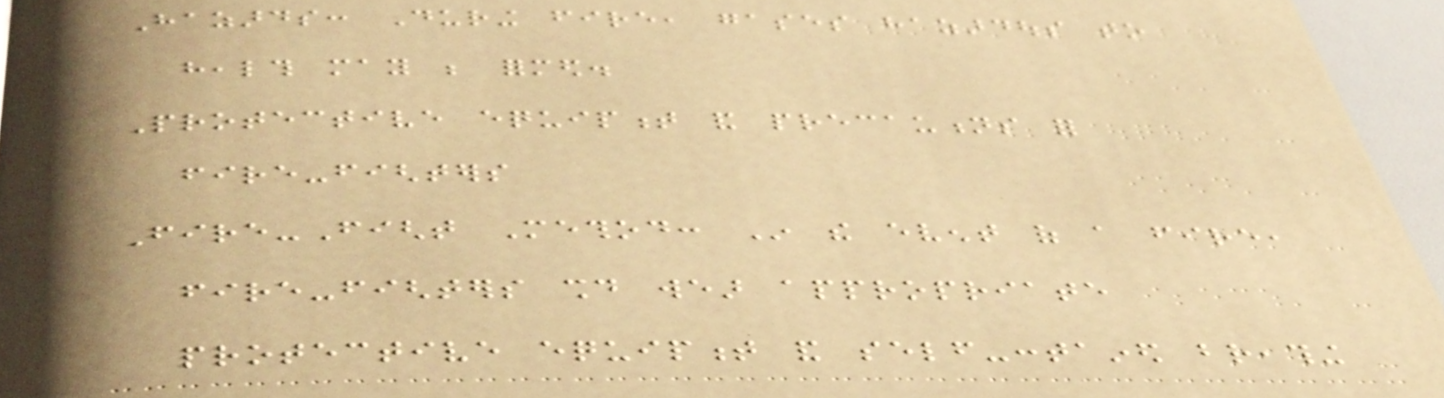Hazards: During fire, gases hazardous to
health may be formed.
Protective equipment and precautions for
fire-fighters
Fire-Fight Method: In the event of a fire,
fire-fighters should wear appropriate
protective equipment and self-contained breathing
